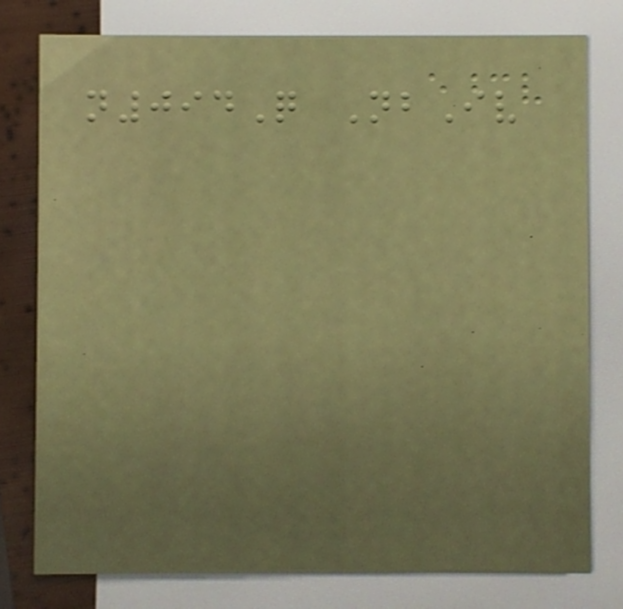n094Q NbIv
